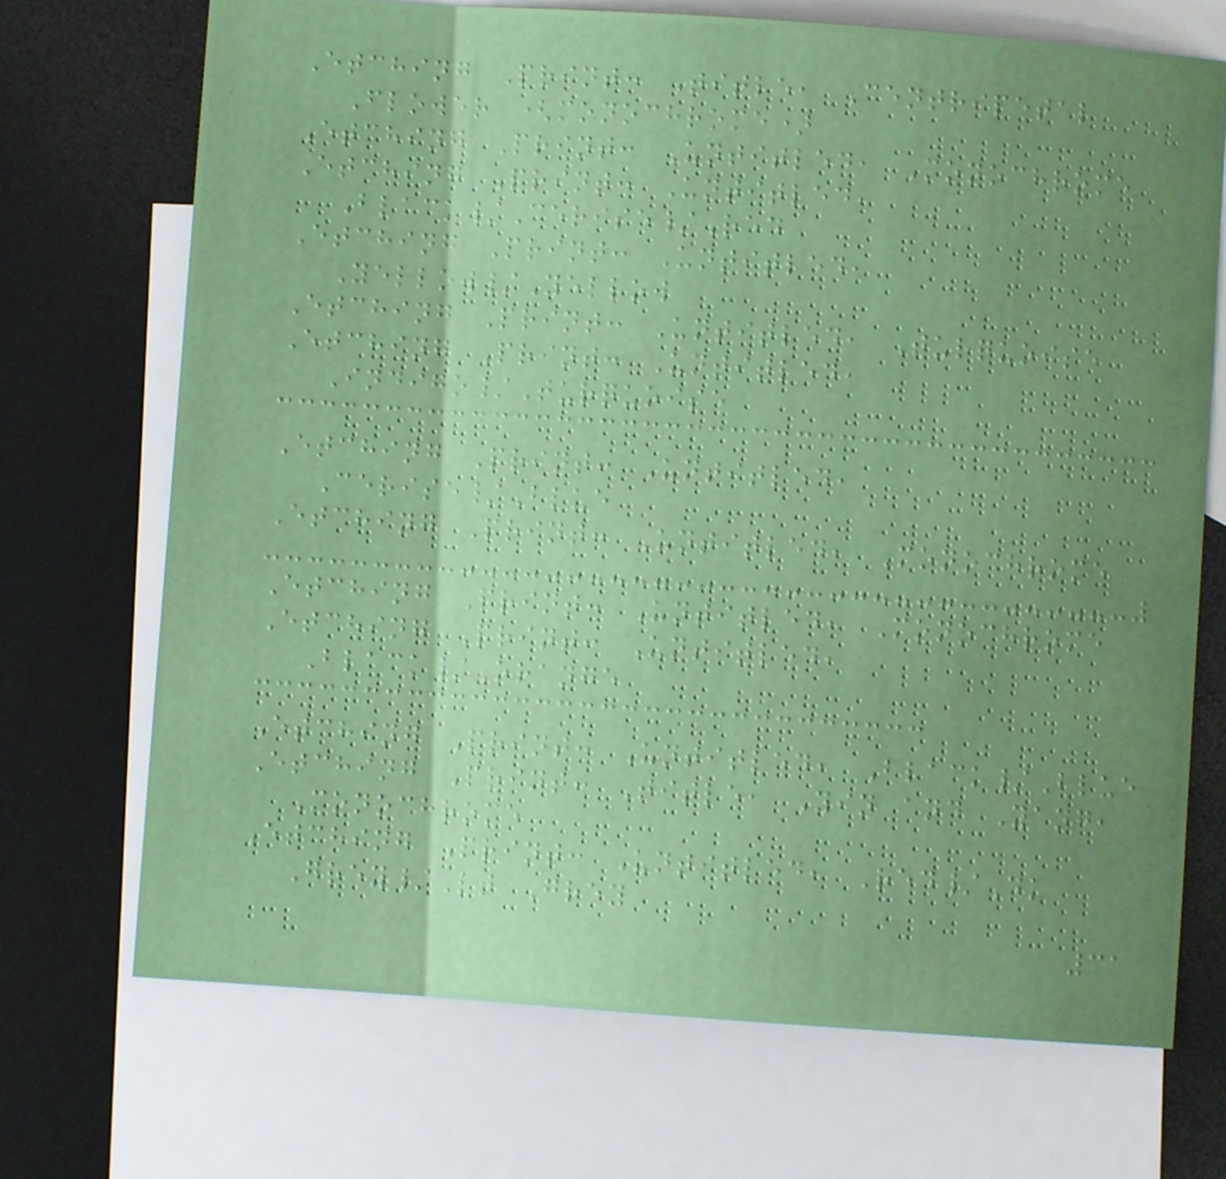Etching Print: Title, Centripetal
Flower (monochrome)
Etching Print: Untitled, Monochrome
Etching Print: Untitled,
Black/Cerise/Red
Etching Print: Untitled,
Yellow/Yellow
Etching Print: Untitled, Turquoise
Etching Print: Untitled,
Indigo/Turquoise
Etching Print: Untitled,
Cerise/Blue
Etching Print: Untitled, Monochrome
Etching Print: Untitled, Monochrome
Etching Print: Untitled,
Black/Orange
Etching Print: Untitled, Black/Blue
Etching Print: Title, Yin and Yang,
Monochrome
Etching Print: Untitled, Red/Dk
Grey/Lt Grey
31
